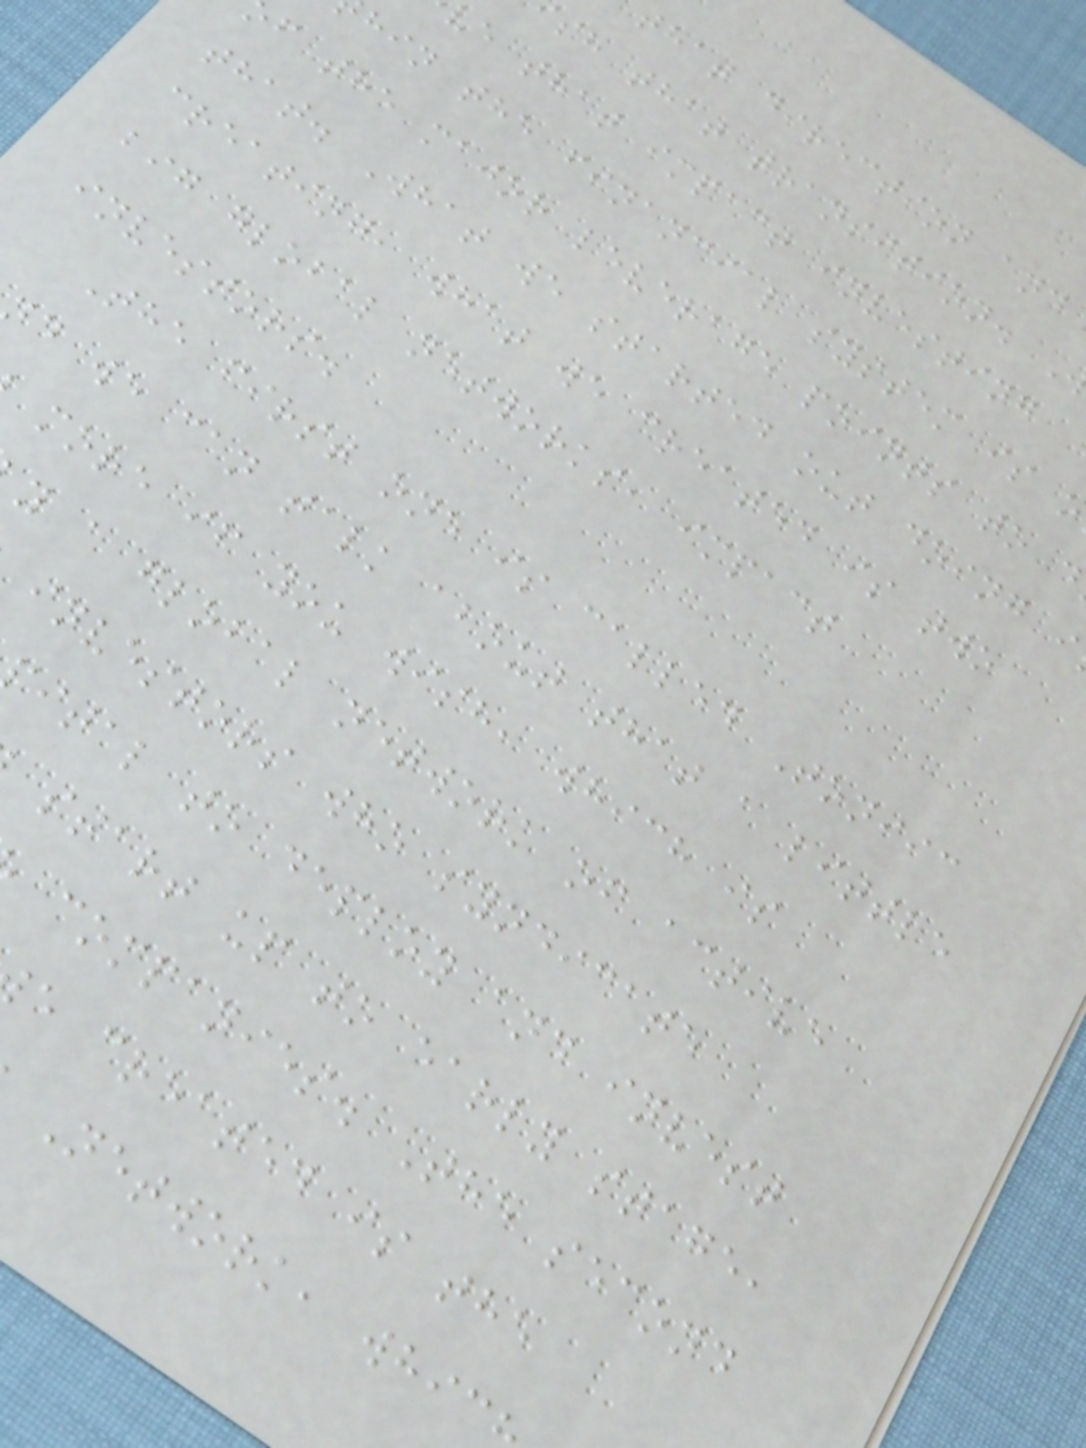that direction and
sh that transition.
ve that impact investing
hin the financial system is o
f the major leverage points to d
that. What we started out doing i
creating, what we created is two
big global networks, impact
investors.
The first one is called Toniic
d we can talk about that a little
more if you wish, which is
y a global network of active
investors who syndicate
ital to deploy and invest
start up to early stage,
companies. The second
e created is the
Network, whic
